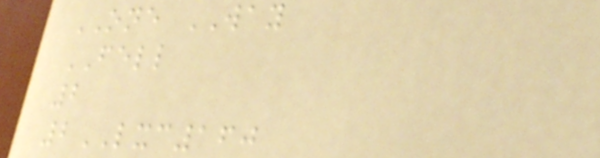ONE WAY
FELL
2
2LXC160
